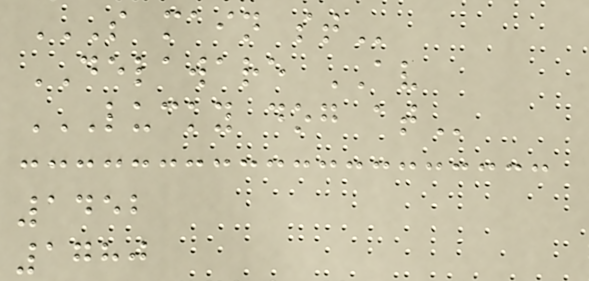S MAIN ST
DELAWARE AV
LUCKY DOG AT
1452
1780
